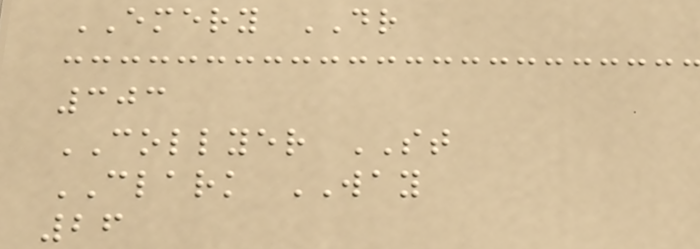EMERY DR
303
COLLYER ST
CLARK WAY
26
